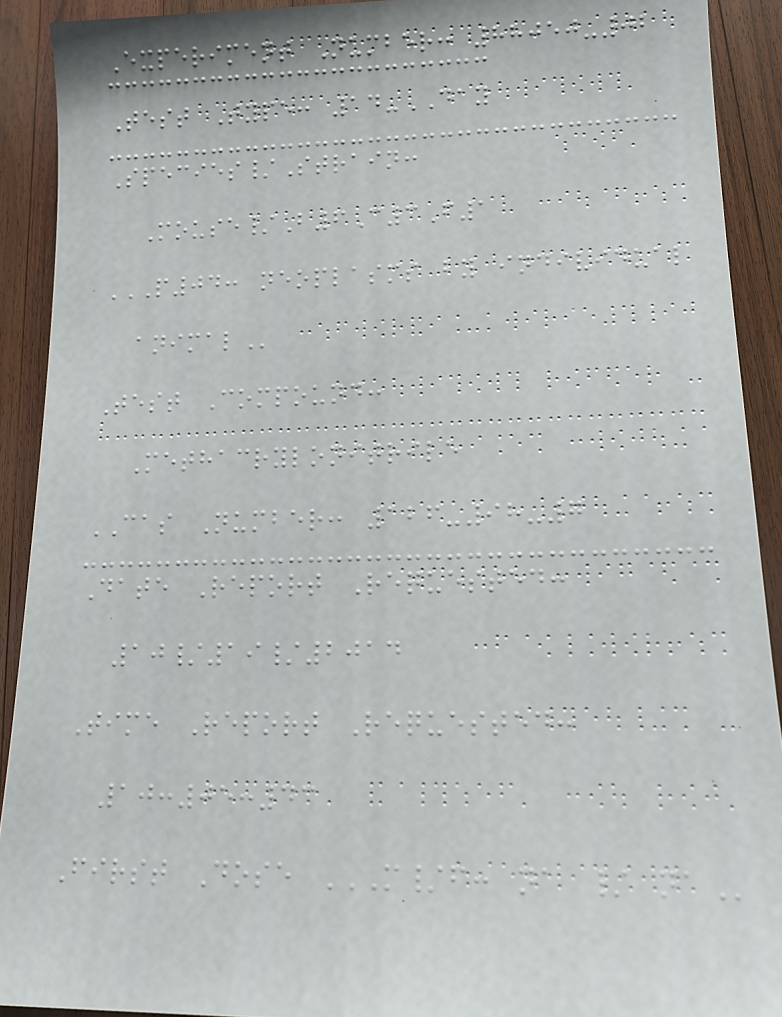Experiment Number: 88050-02
Test Type: 14-DAY
Species/Strain:
Mouse/B6C3F1
P04: NEOPLASMS BY INDIVIDUAL
ANIMAL
Test Compound:
Methacrylonitrile
CAS Number: 126-98-7
Date Report Requested:
10/19/2014
Time Report Requested:
10:05:43
First Dose M/F: NA / NA
